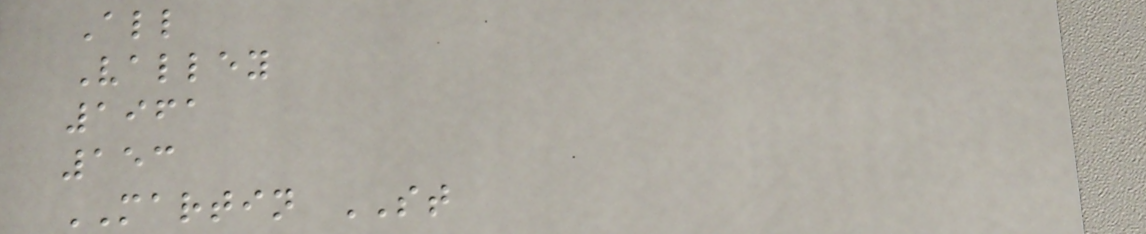All
Valley
1961
153
MARTIN ST
